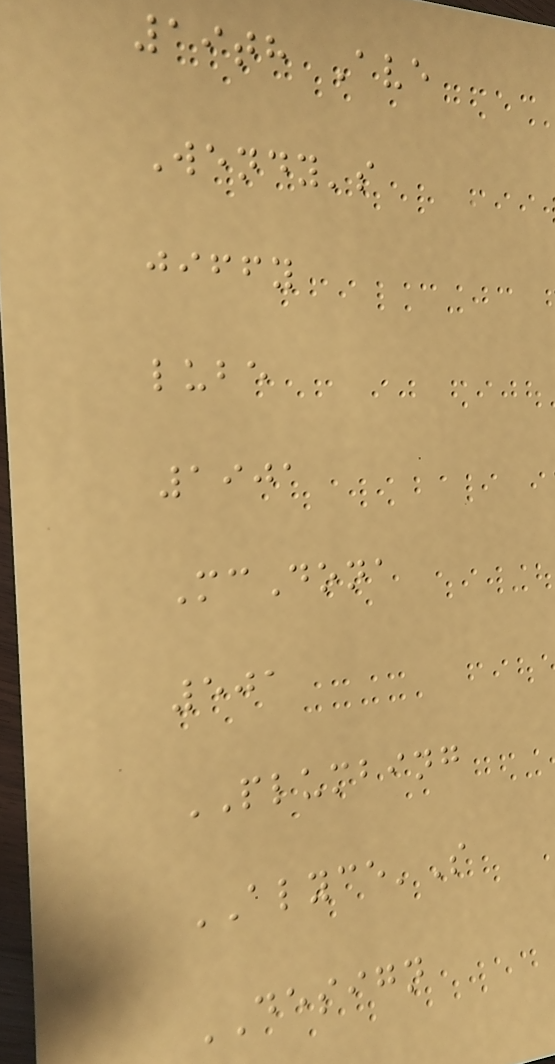19th Ave
Wendy's
jiffy
lube
1901
McDona
501
PLUMBING
ALYCE'S
DESIGN
